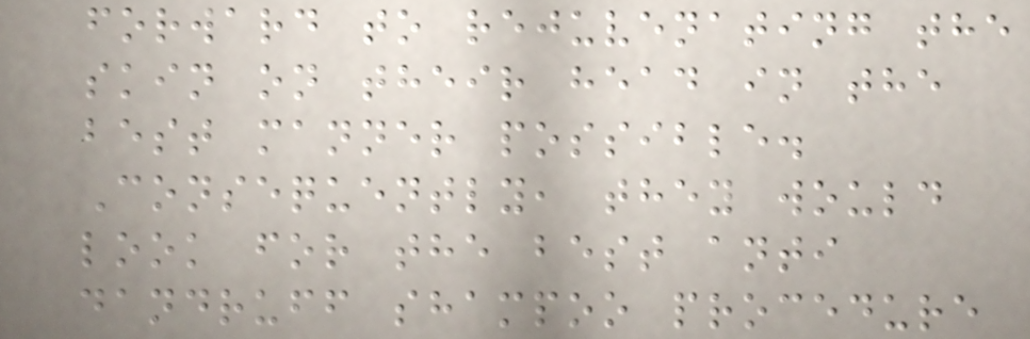forward to rejuvenating the
skin on their head in the
best manner possible.
Consequently, they would
look for the best anti
dandruff shampoo procedure
